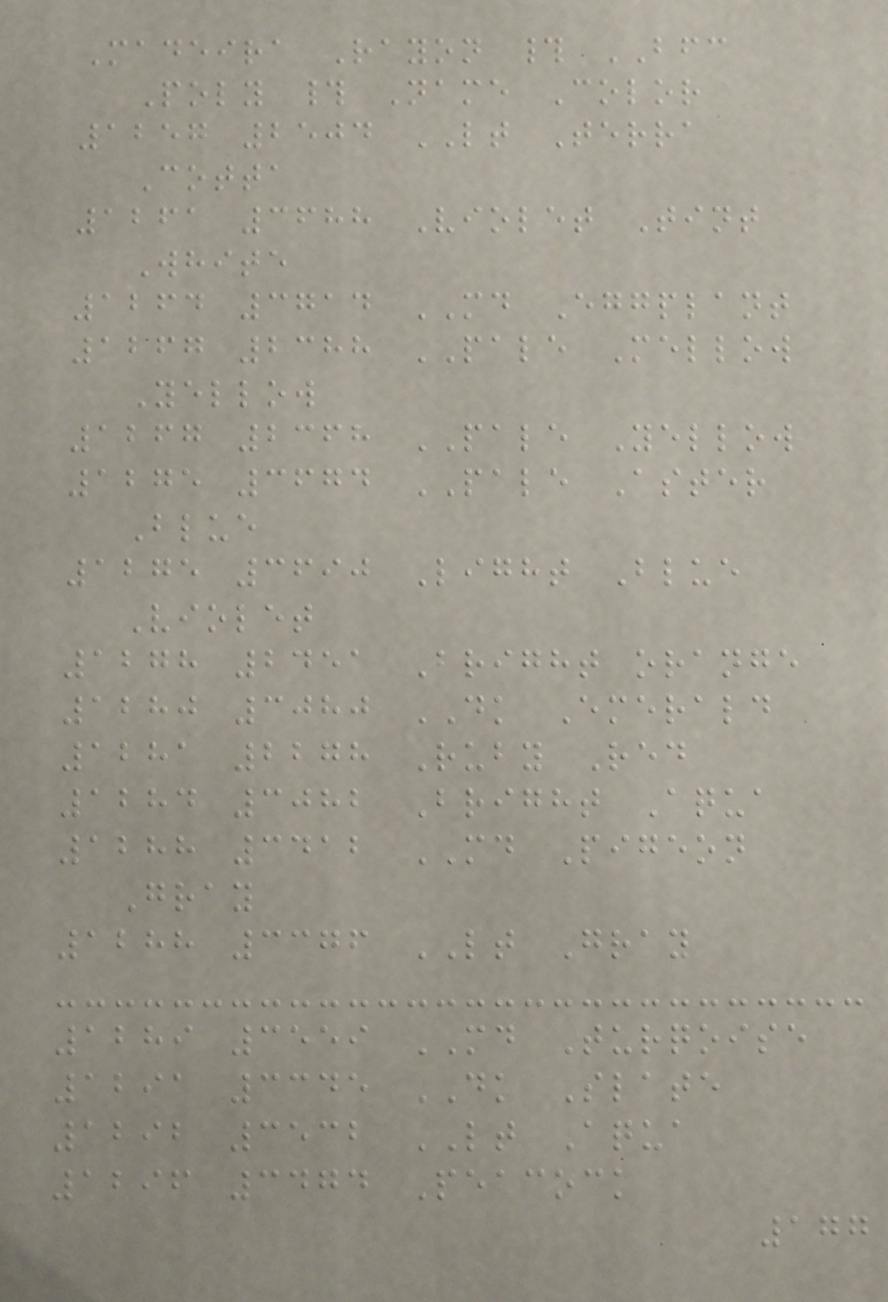Madeira Rayon # BFC
Poly # Name Color
1257 2504 LT Terra
Cotta
1261 3688 Violet Tint
White
1264 3714 MD Eggplant
1267 2388 PALE Mellow
Yellow
1267 2368 PALE Yellow
1275 3674 PALE Aster
Blue
1275 3690 Light Blue
Violet
1278 2451 Bright orange
1280 3080 DK Emerald
1281 2278 Ruby Red
1284 3082 Bright Aqua
1288 3412 MD Pigeon
Gray
1288 3376 LT Gray
1289 3559 MD Turqoise
1291 3345 DK Slate
1292 3532 LT Aqua
1296 3474 Peacock
177
